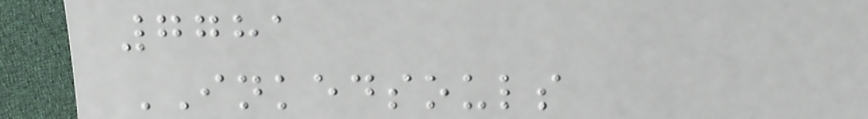7781
INKEDSOULS
